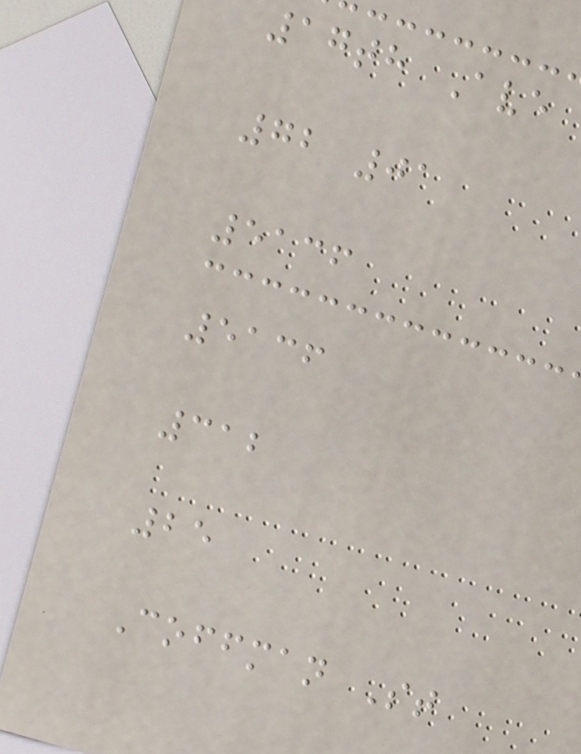17th Ave
72 01
5136
5136
312
25
Coffman St
